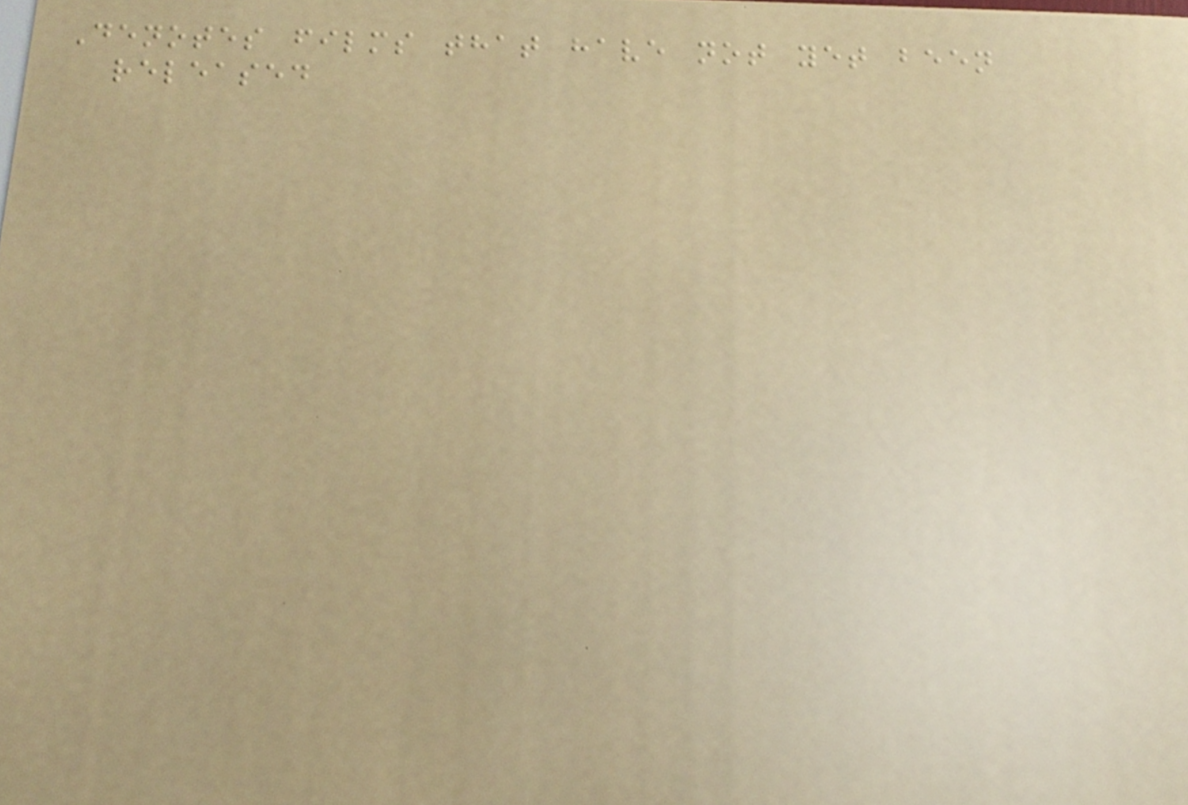Denotes films that have not yet been
released
